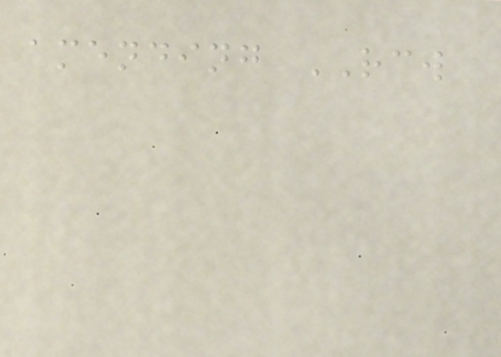amending RCW
